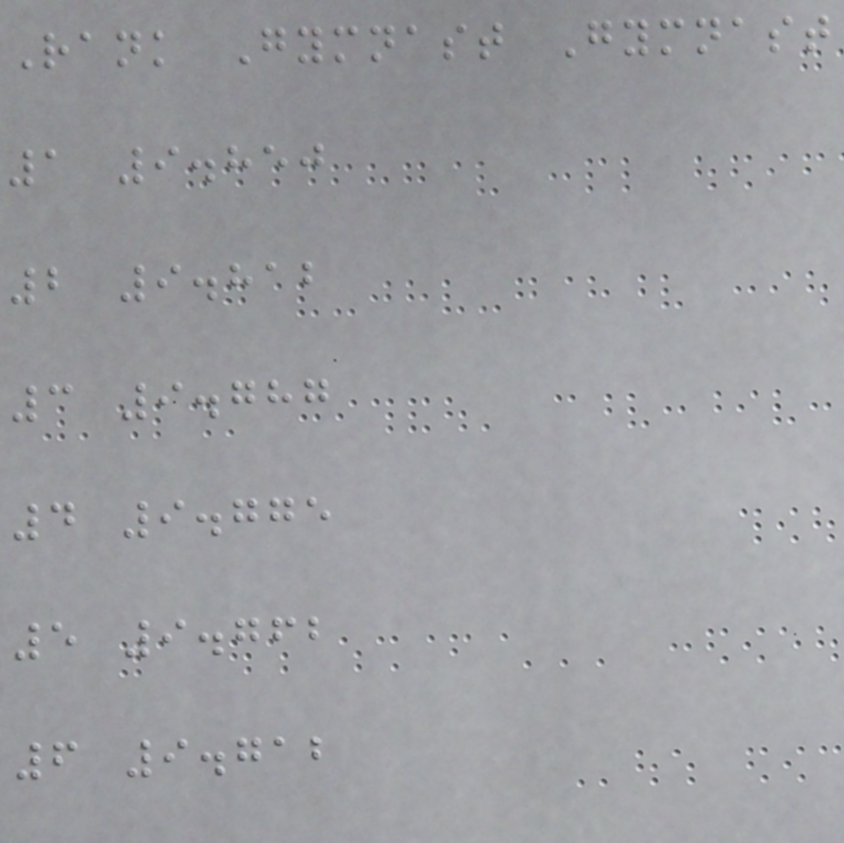Rank Gymnast Gymnast
1 9.850
2 9.812
3 9.787
4 9.775
5 9.762
6 9.712
